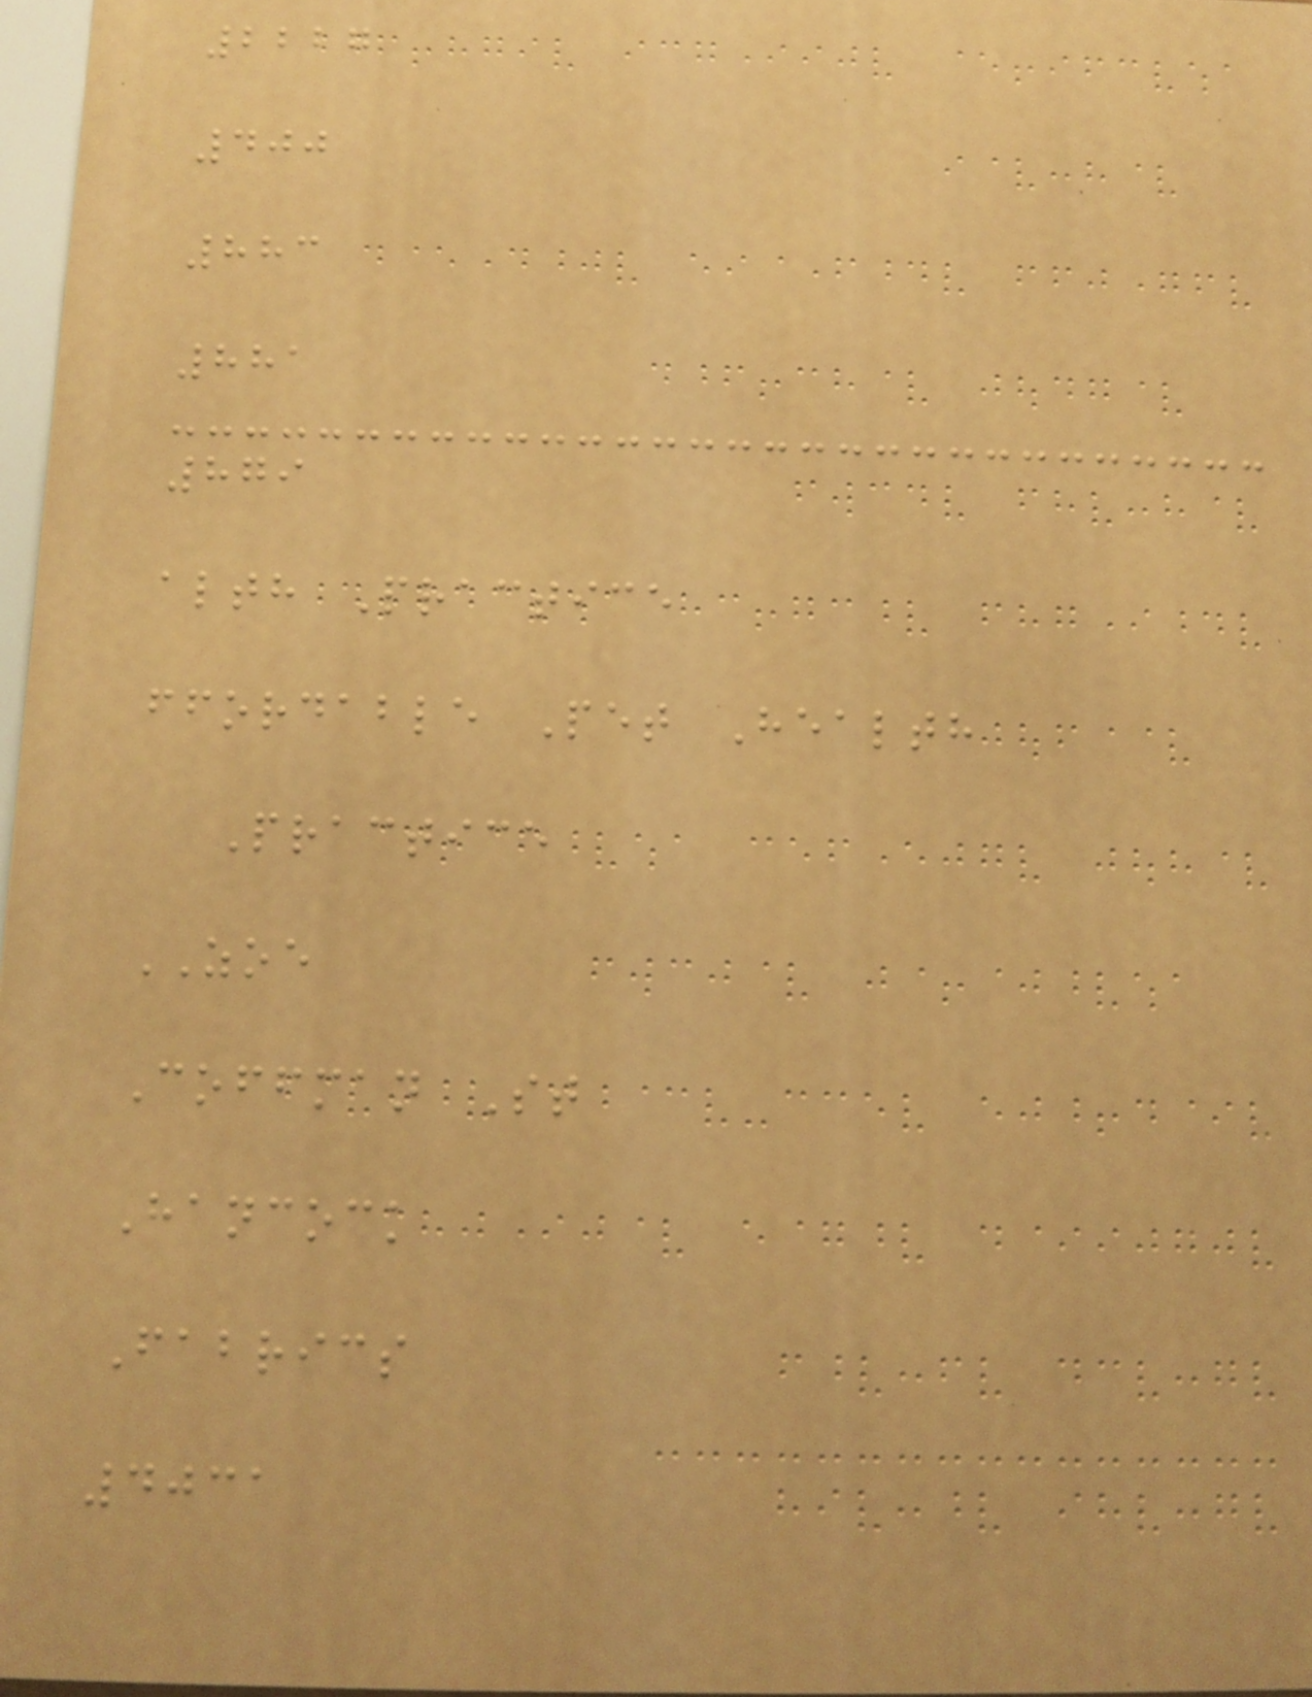2227
400
883
881
879
alth Practice
ffordable Pet Health
Practice
ZOE
Coffman St
Hancock
Fabrics
4031
